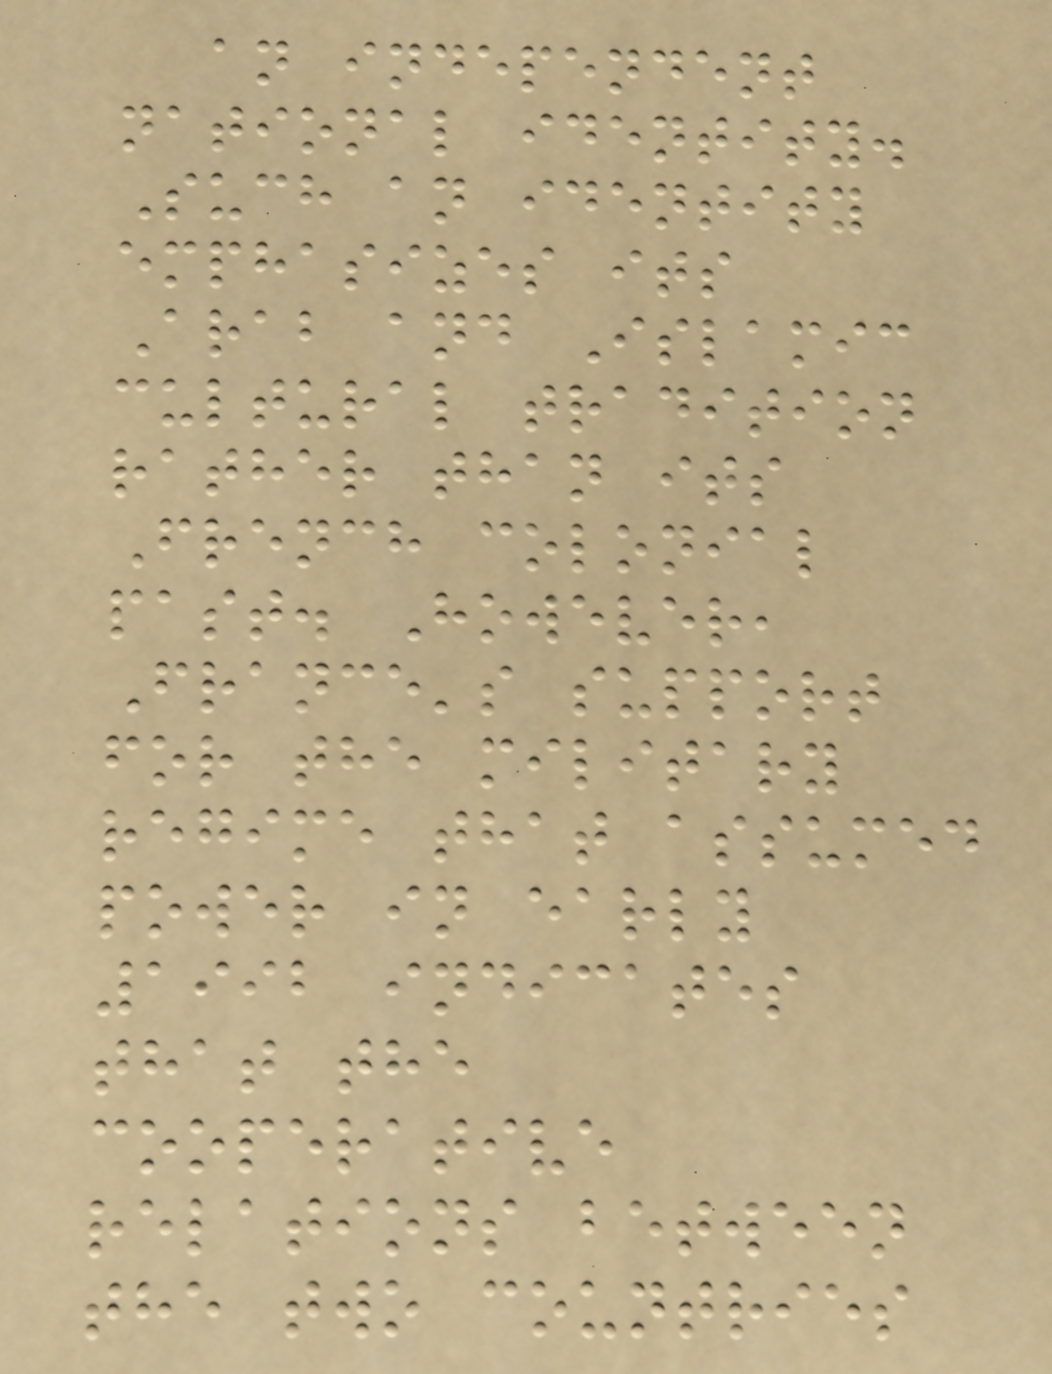an independent
national identity.
Such an identity
emphasizes its
Arab and Islamic
cultural tradition
rather than its
French colonial
past. However,
France's support
for the military
regime that assumed
power in early
1992 indicates
that the
cooperative
relations between
the two countries
